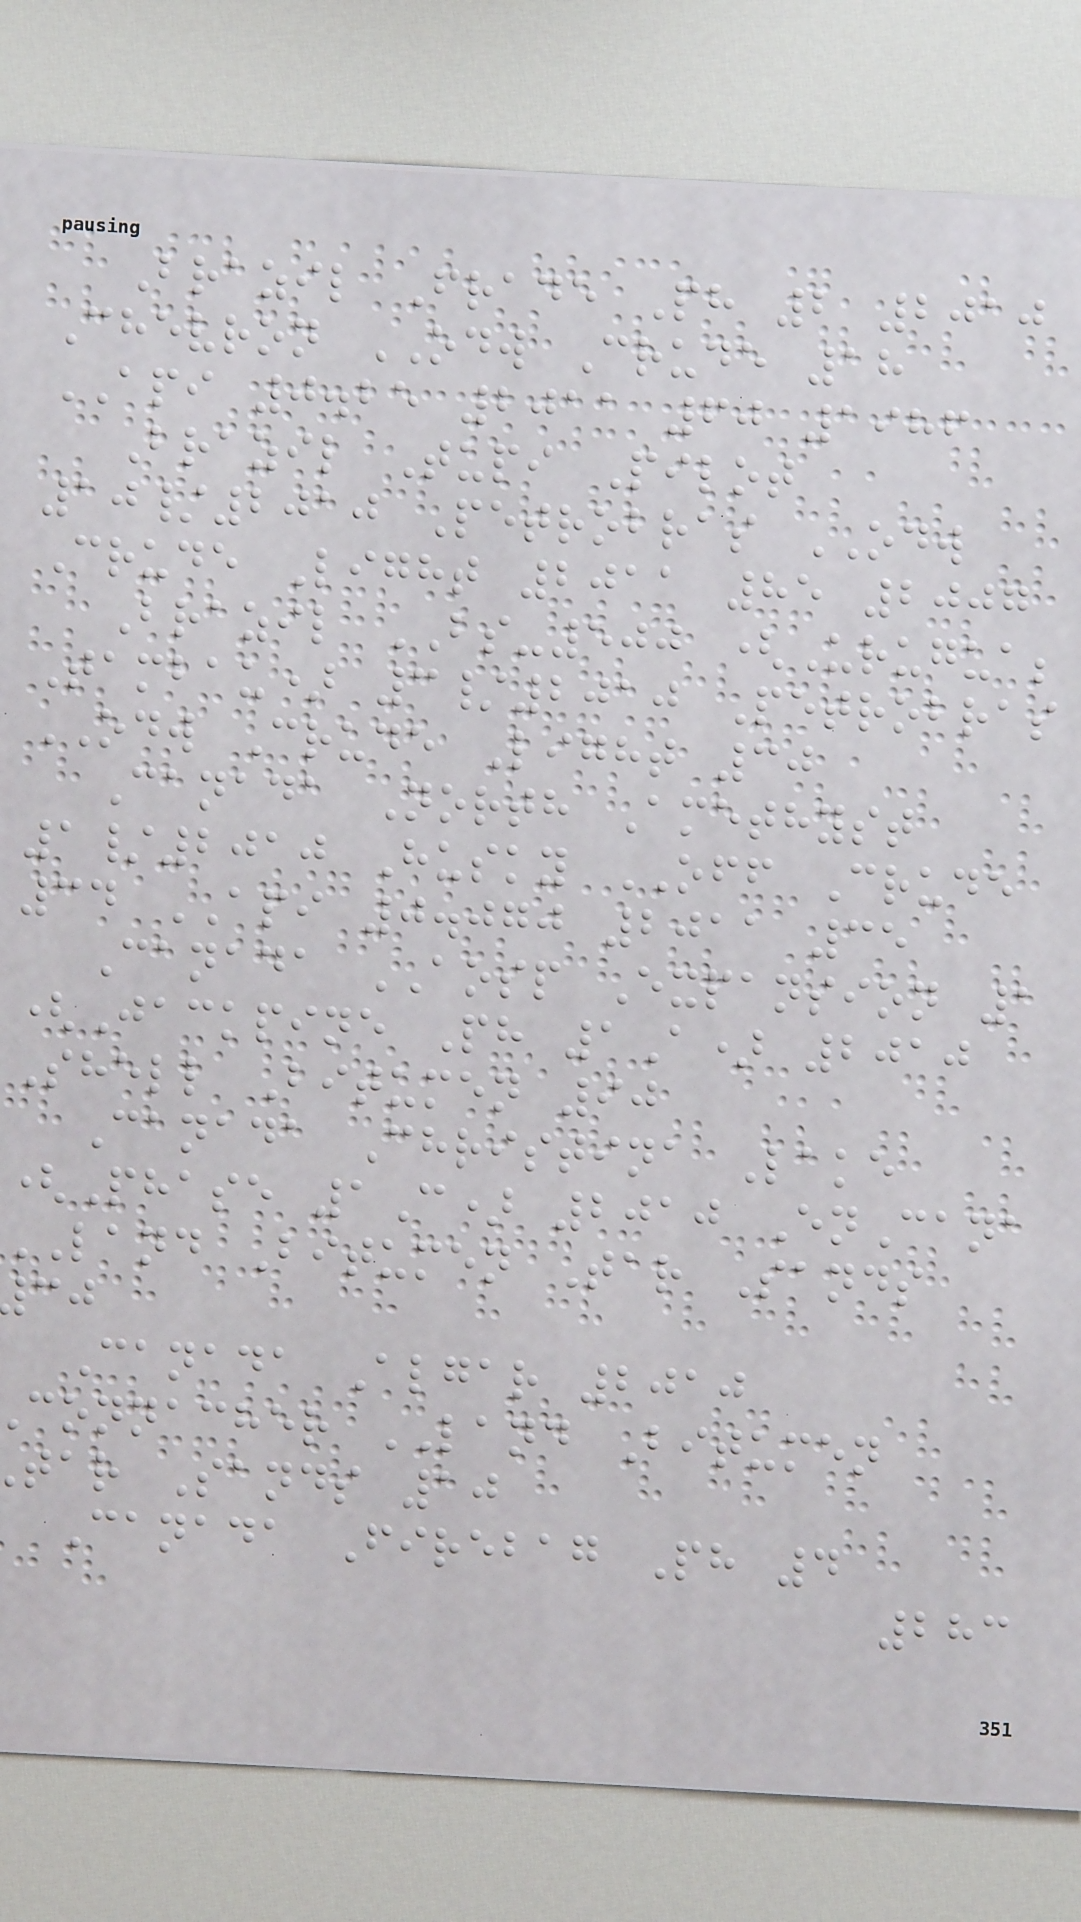Brazil Frade Ph 2 2010
Chevron ODW Crude 18
API 0.25 2011 60 1986
Brazil Tupi Pilot
10/2010 Petrobras ODW
Crude Light 2011 85 2007
Brazil BS-500 (Urugua;
Tambau) 3/2010 Petrobras
ODW Crude Light 30
Canada North Amethyst
1/2010 Husky OFF Crude
34 API 0.070 2011 35
Canada AOSP Expansion 1
(Jackpine Ph 1A) 2010
Shell Bitumen 90
Canada Christina Lake
(Phase 1C) 2010 EnCana
LAND Bitumen Tar Sands
Canada Algar 2010
connacher LAND Bitumen
tar Sands 10
Canada Firebag Ph 4
283
